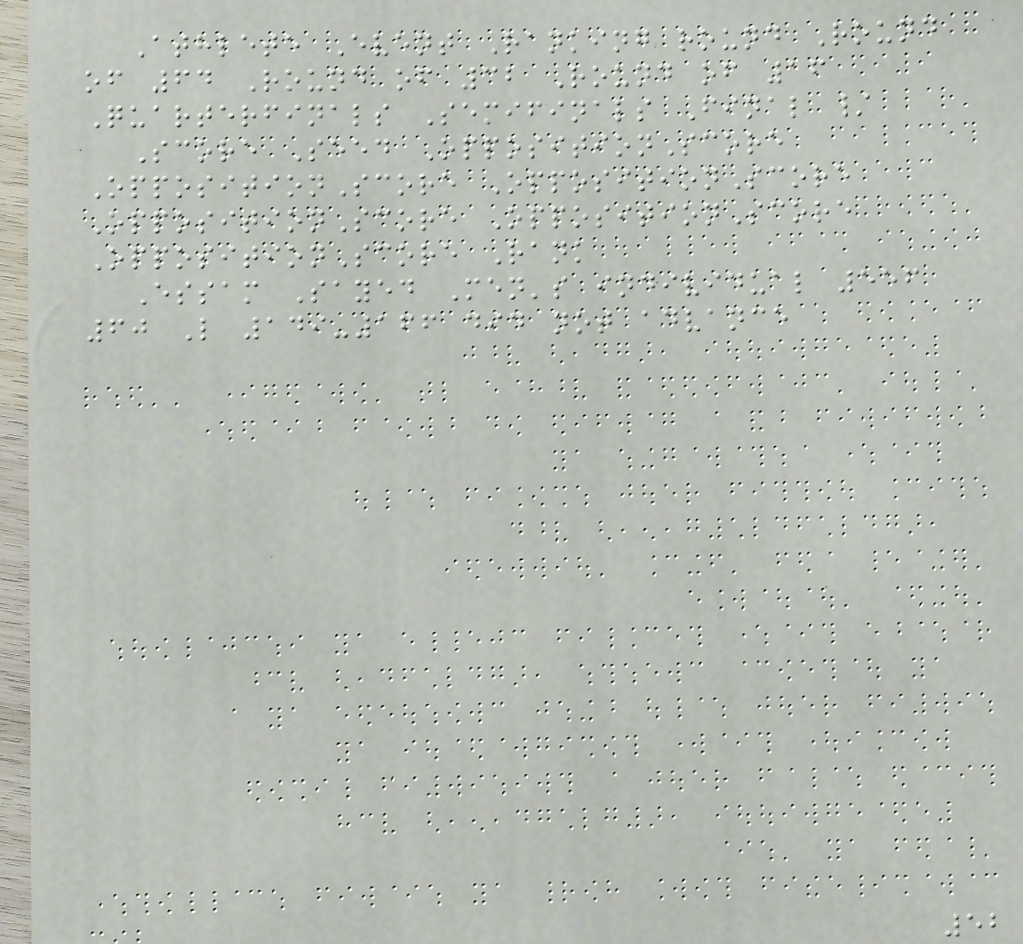Athlete Event Ranking round Round
of 64 Round of 32 Round of 16
Quarterfinals Semifinals Final /
Score Seed OppositionScore
OppositionScore OppositionScore
OppositionScore OppositionScore
OppositionScore Rank
Essam Sayed Men's individual 556
60 L 149-166 did not advance
52
